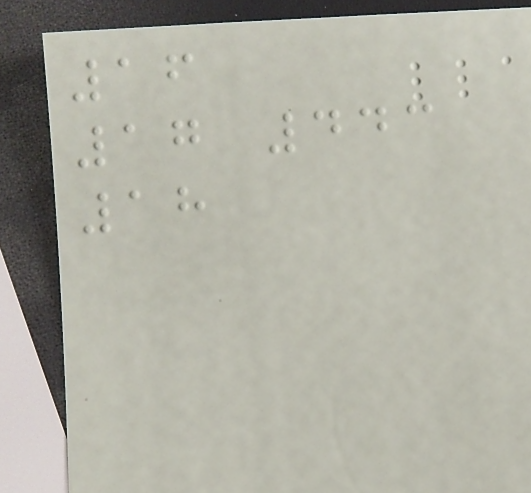16
17 443
18
